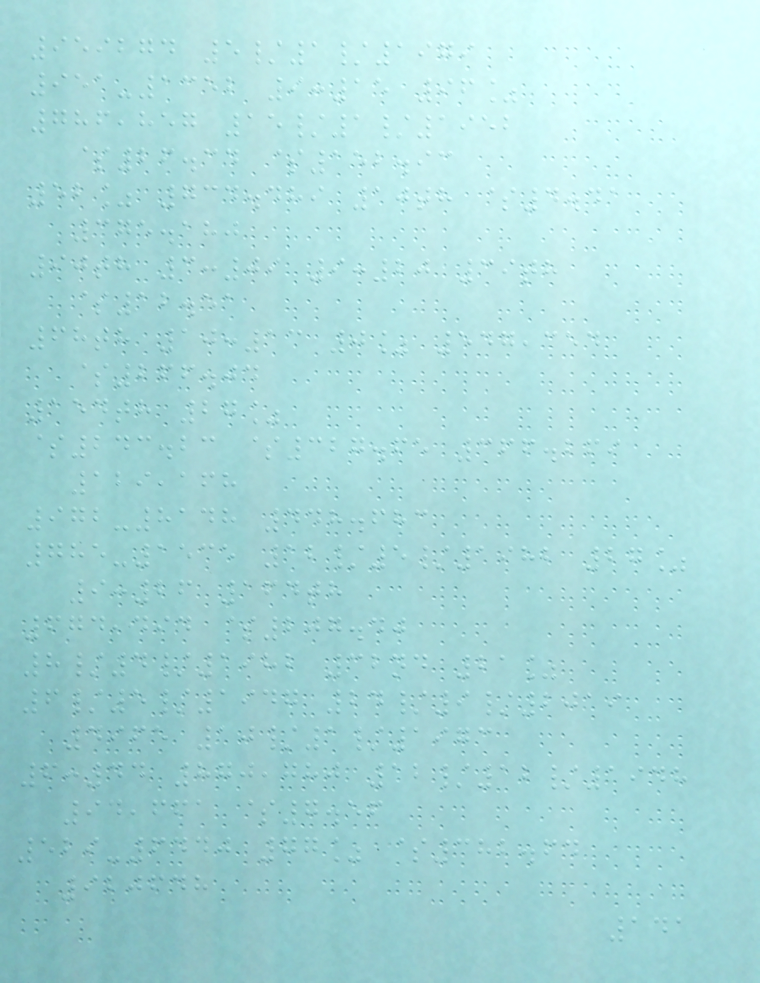959274 5/1/1979
951-1352 9:15 96%
786,857 15/1/1952
$26.34 $152.93
52% 734.489 10th $4.41
375.180
90th 3:09 9:20 39th
$12.51
68th 10:13 0% 547,354
$266.04
154th 27%
$243.23 $327.65 366.269
129,168
972-8148 448.683
785-1535 12/5/1982 27%
9:26 164th
674,494 $207.40
8/4/1982 32nd 21%
6/5/1947 24/9/2019
4965 10/1/1973
6:44 870,780 12/12/1948
94,661 $7.56
529-6440 77% $382.64
920648
141
